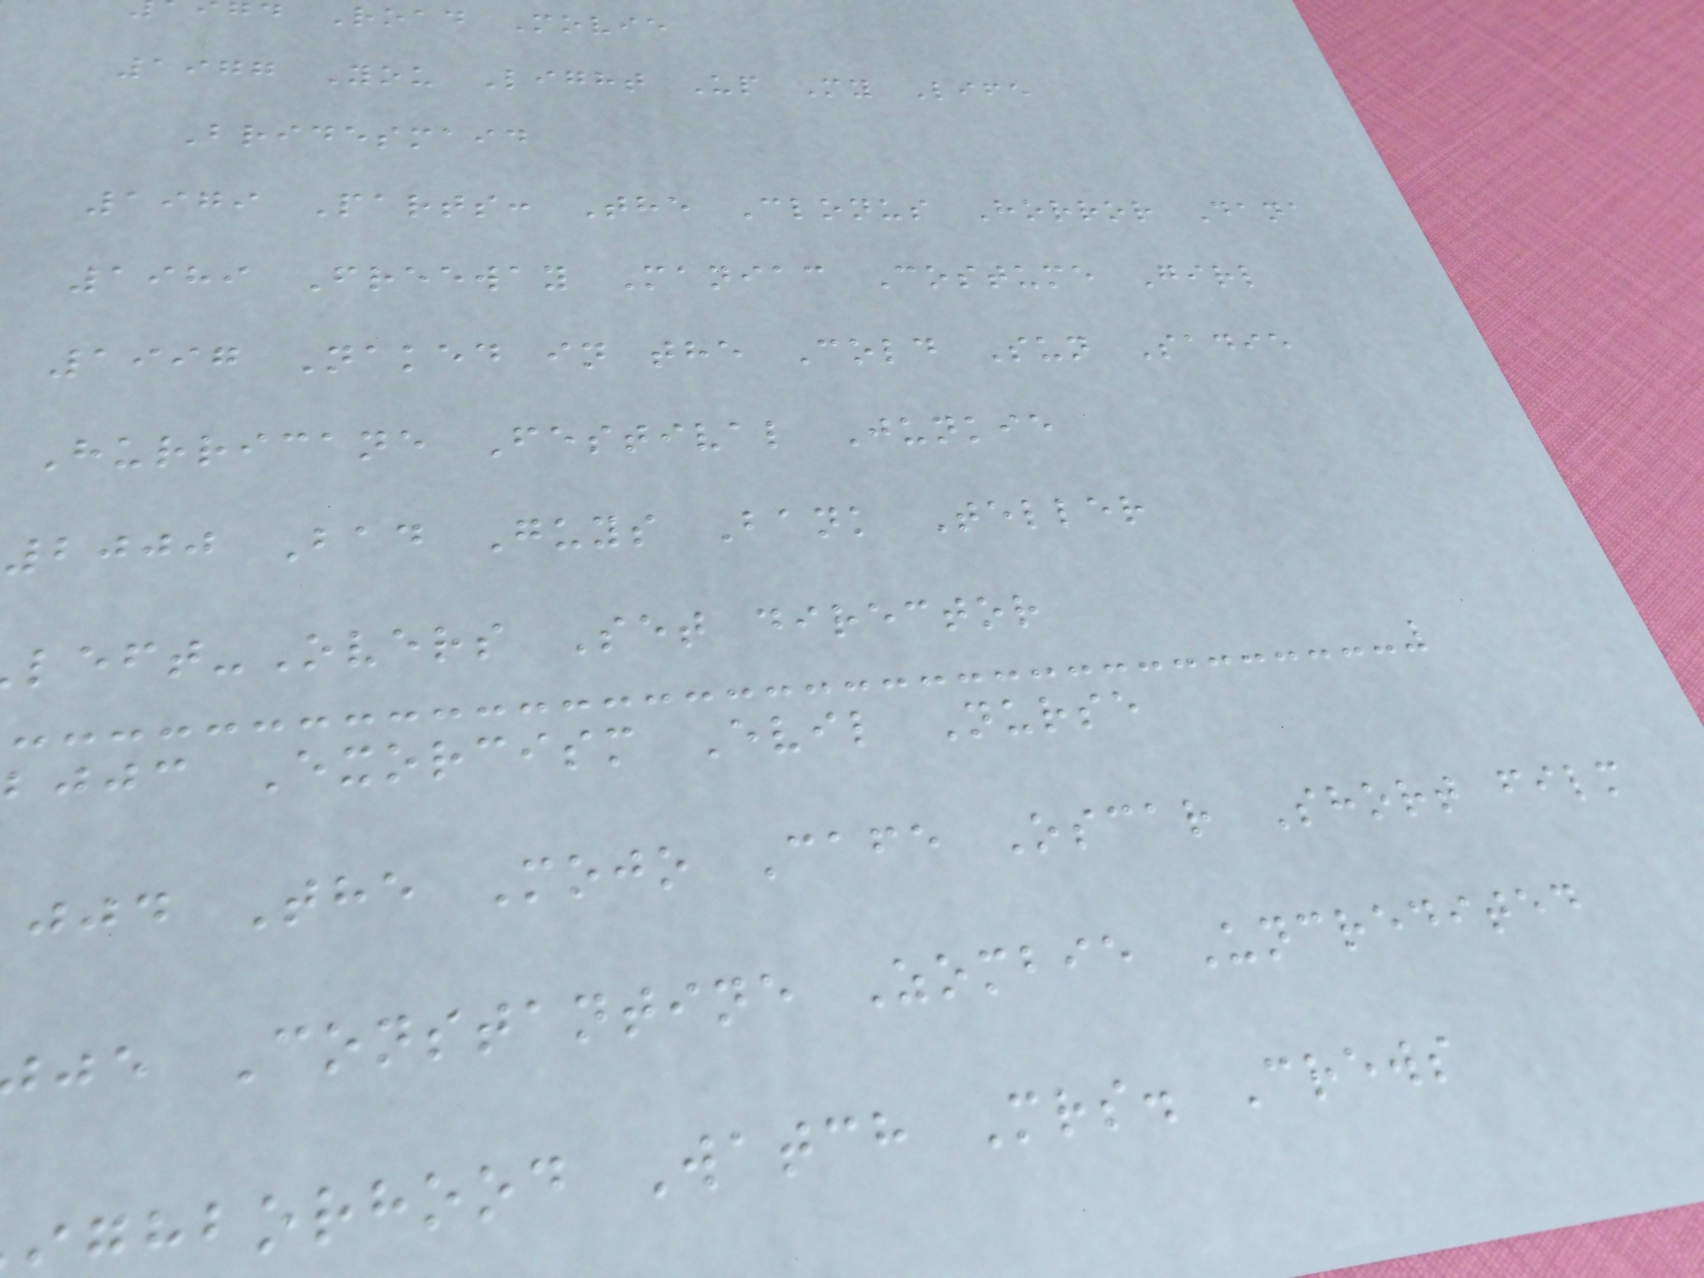d Road Movie
1977 You Light Up My Life
Bridesmaid
1979 Parts: The Clonus Horror Dana
1989 Freeway Maniac Costume Girl
1997 Naked in the Cold Sun Sadie
Hurricane Festival Junkie
2000 Bad Guys Bank Teller
eft-Overs Set director
jjc Exorcism Evil Nurse
jjd The Mojo Cafe Oscar Short film
je Constantine Zombie Uncredited
hborhood Watch Mrs. Crews
